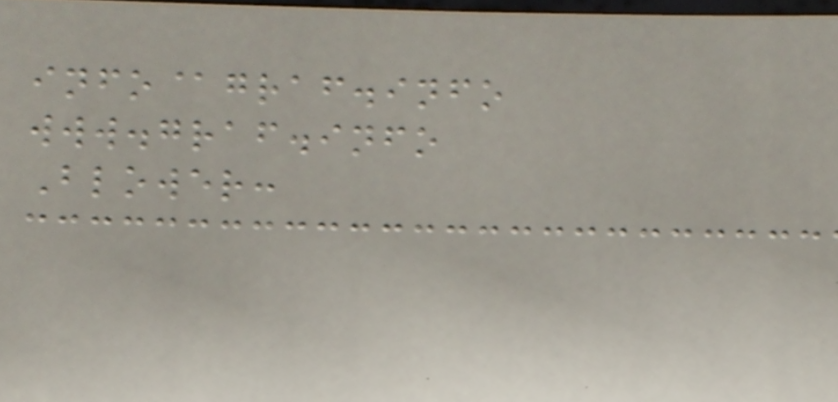info@graf.info
www.graf.info
Blower:
